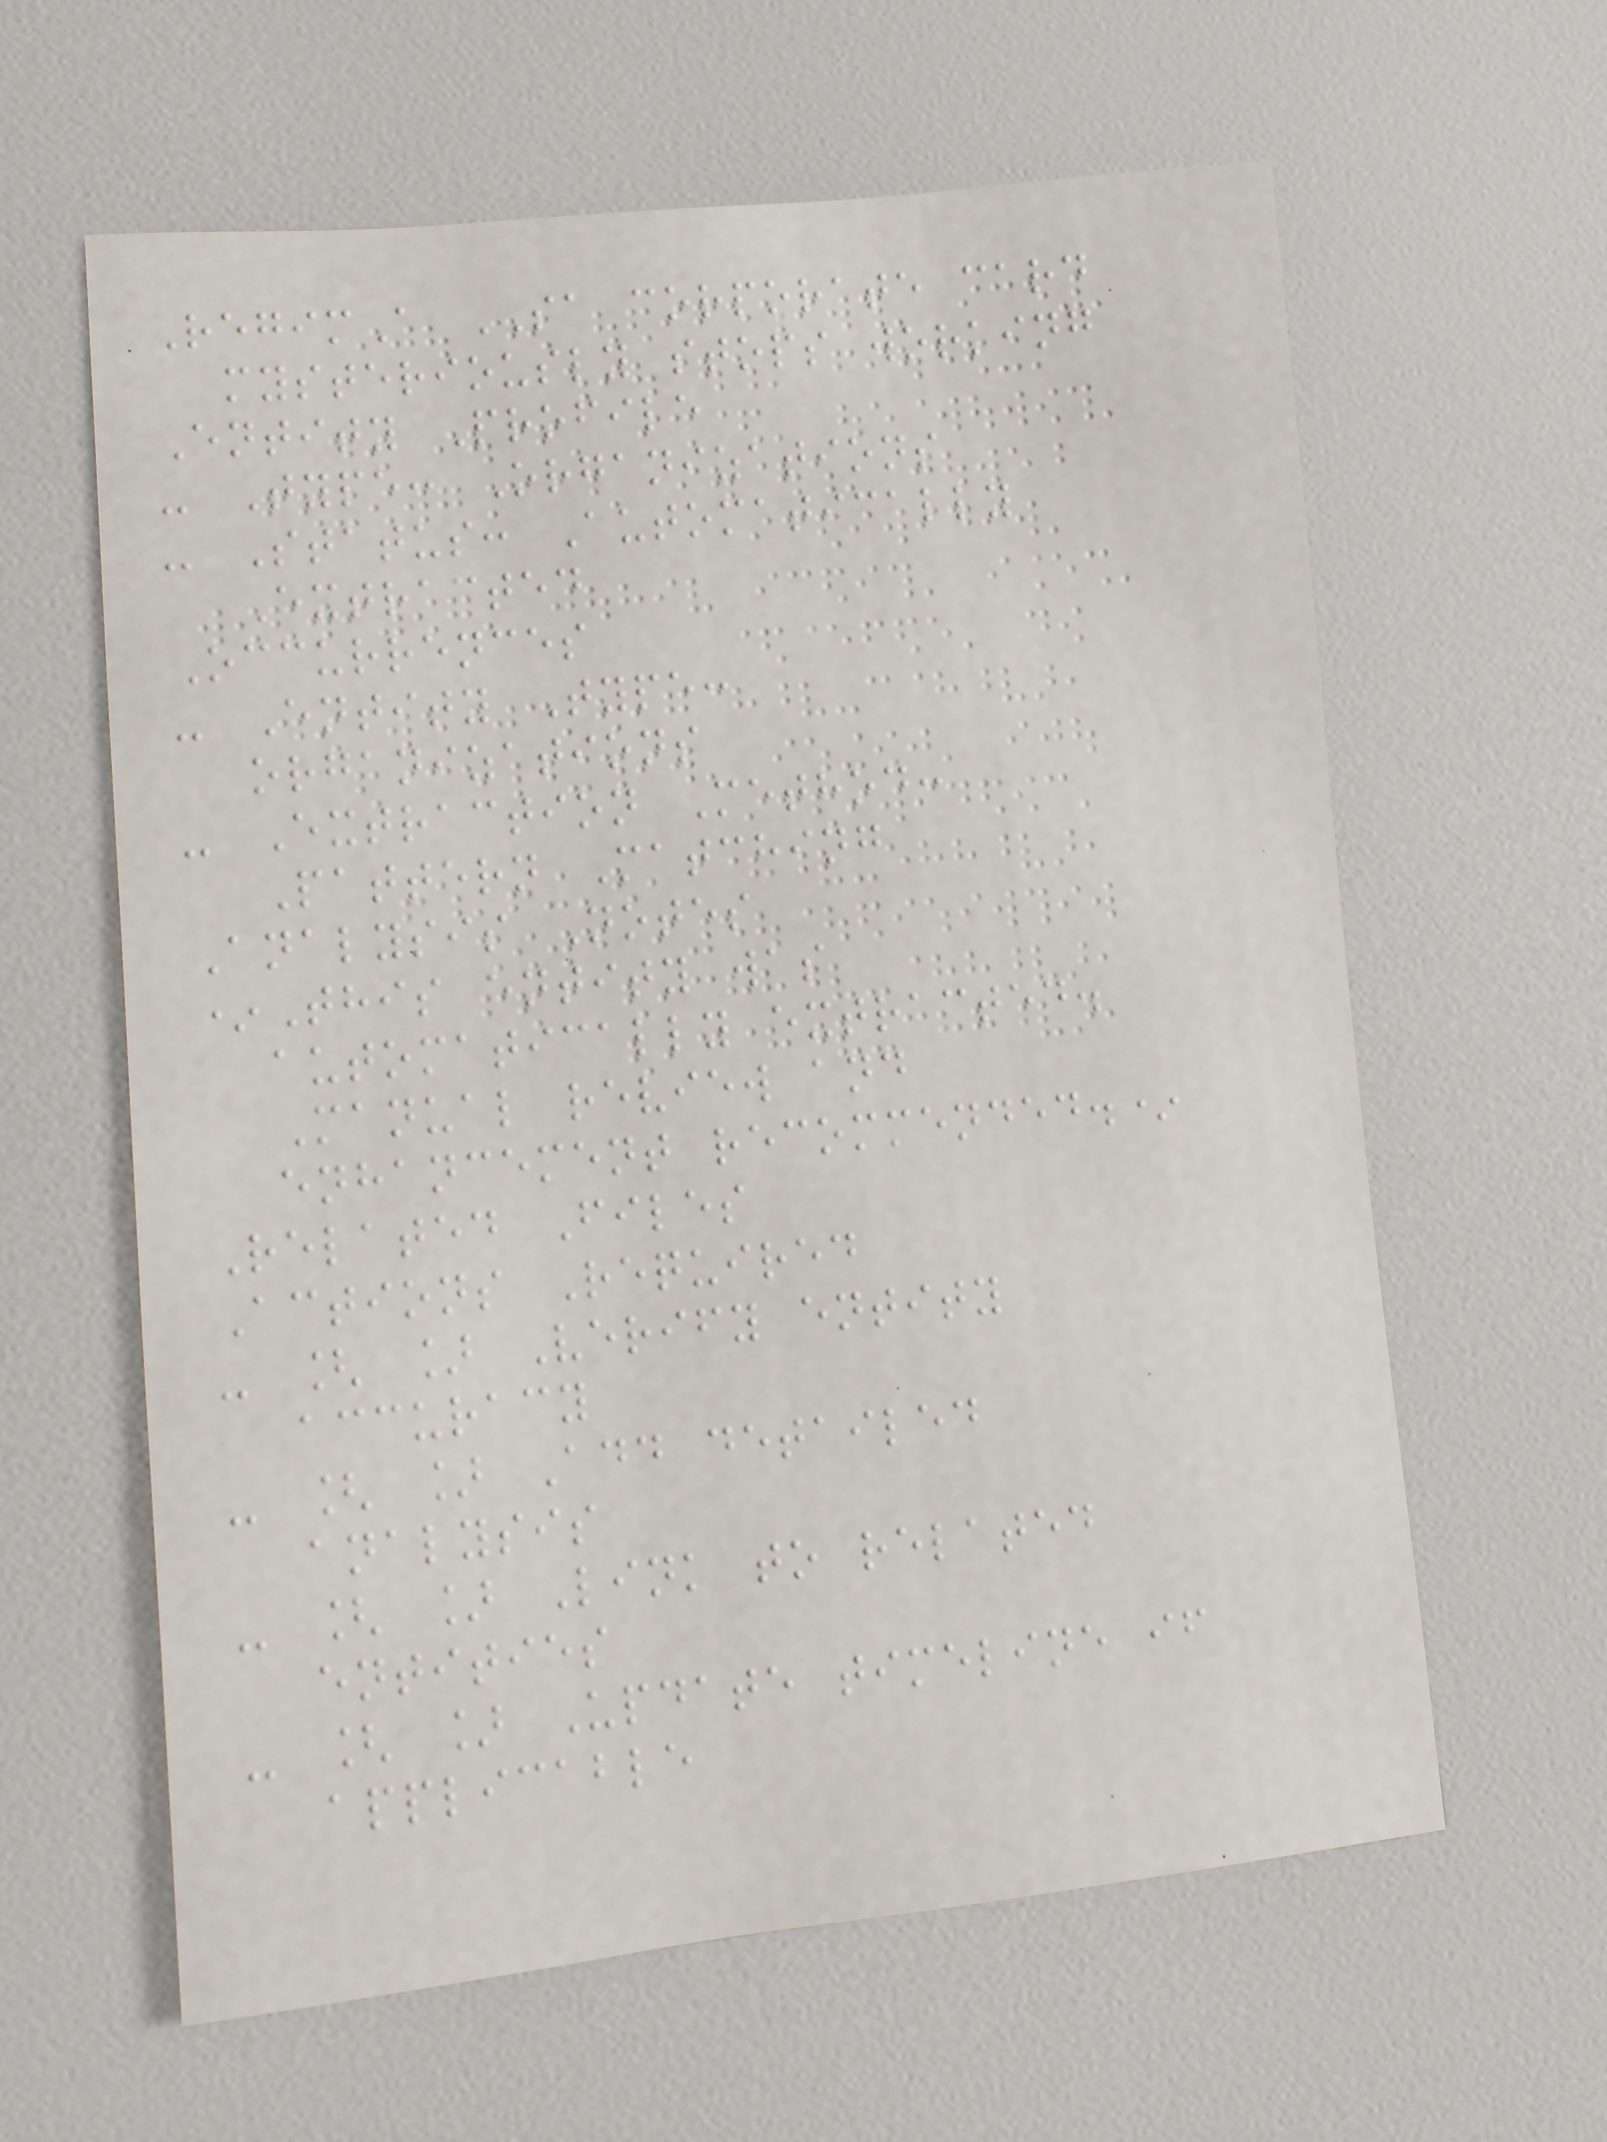RegimA SA corporate card
mysteriously stops working
Entity Profile
- Type: Organizations
- Status: Automatically
Extracted
Occurrences
- Entity Type:
organizations
- Extraction Method:
Pattern Matching
Analysis Notes
*This entity was
automatically extracted.
Manual review and
enhancement recommended.*
Related Files
Actions Required
- [ ] Verify entity
accuracy
- [ ] Add detailed
analysis
- [ ] Link to related
entities
- [ ] Update timeline if
applicable
